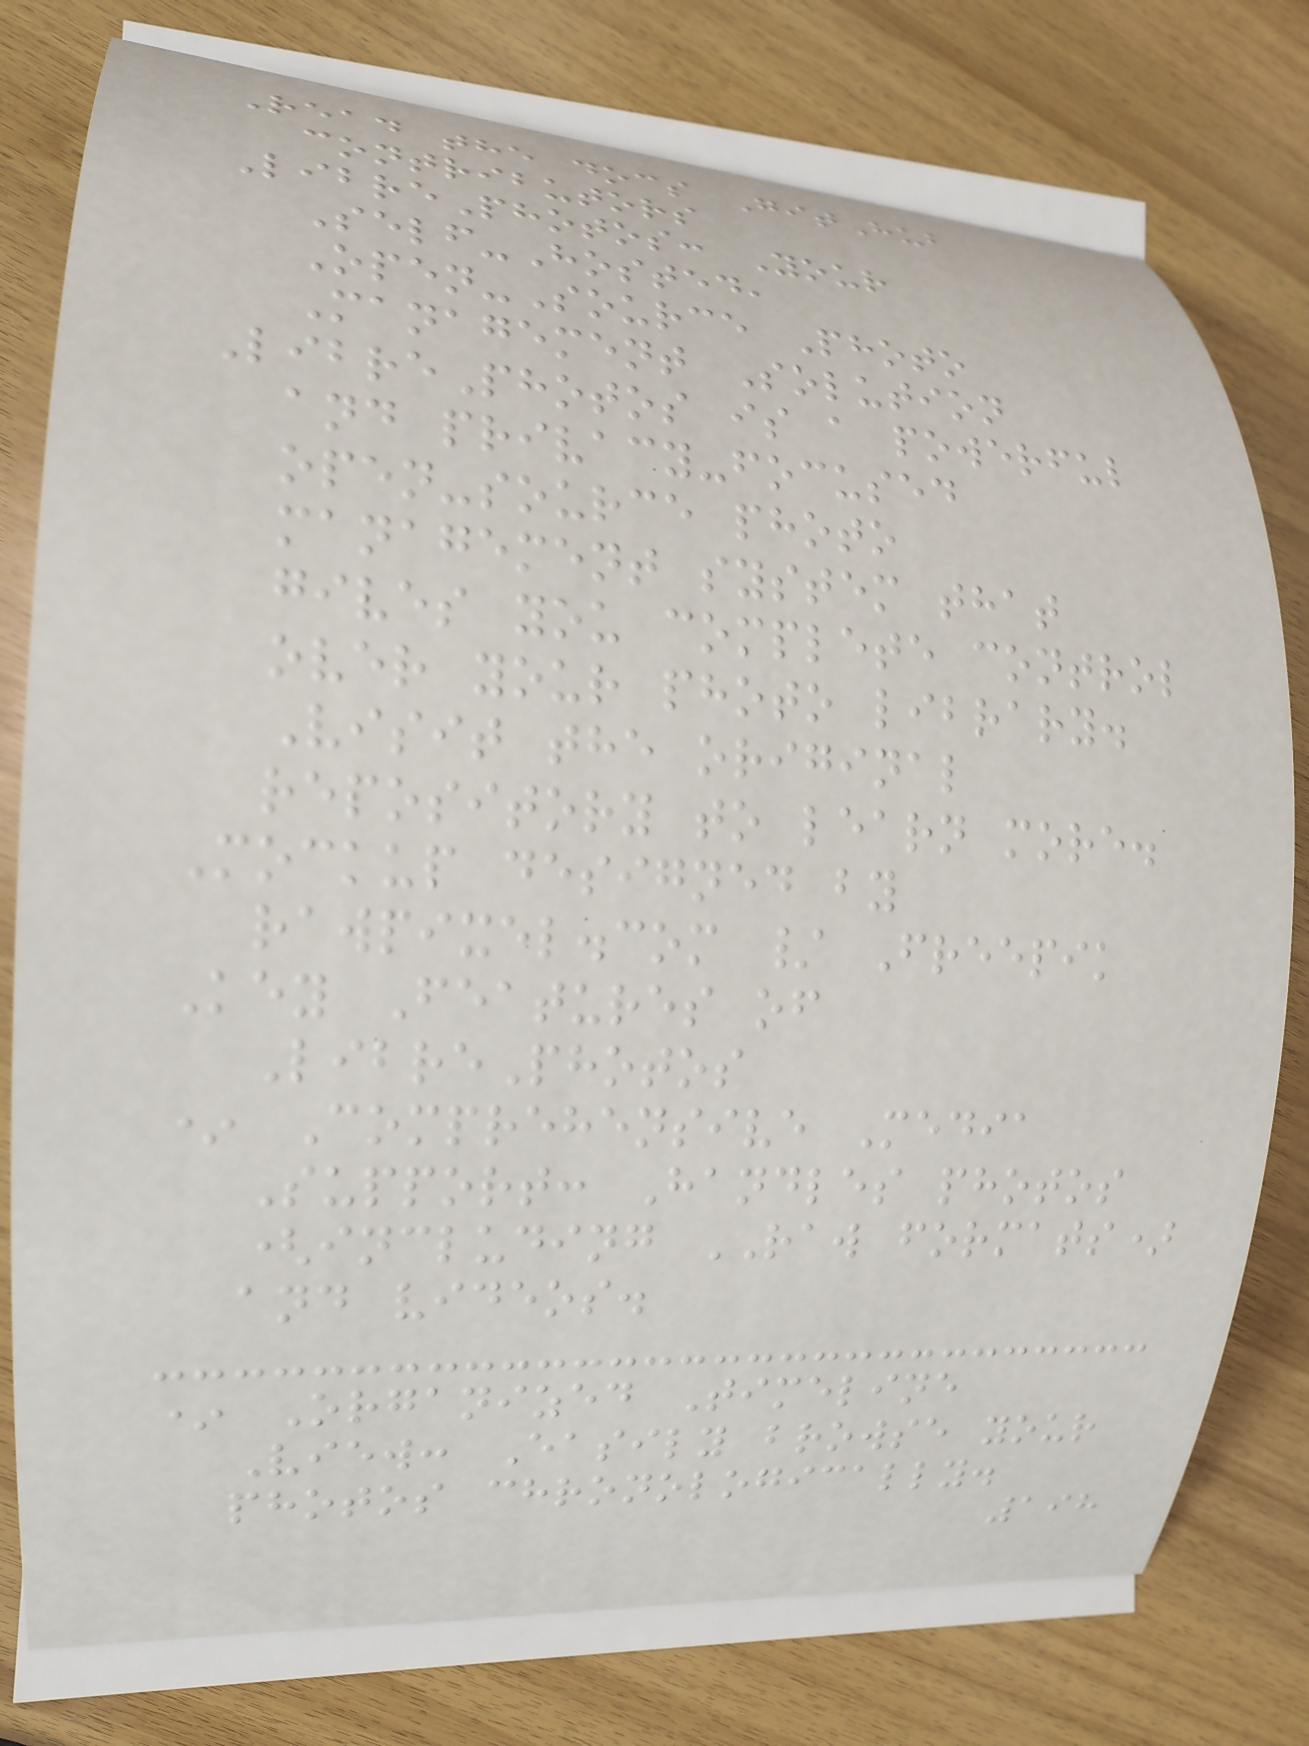Read the docs GitHub
contributors
LibrePhotos: Your
Self-Hosted,
Open-Source Photo
Management Solution
LibrePhotos is a powerful
and privacy-focused
open-source photo
management system that
gives you complete control
over your photo library.
Visit the original
repository to learn more.
Mockup designed by
rawpixel.com / Freepik
Key Features of
LibrePhotos
* Comprehensive Media
Support: Handles photos
(including RAW formats)
and videos.
* Organized Timeline
View: Easily browse your
photos chronologically.
198
